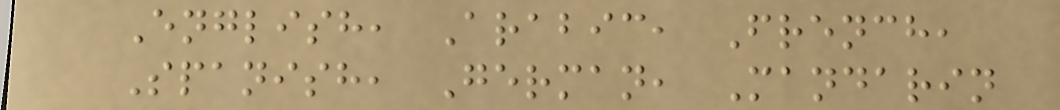English, Arabic, French,
Spanish, German, Mandarin
